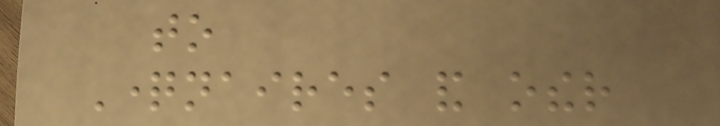to
Questionnaires and other
